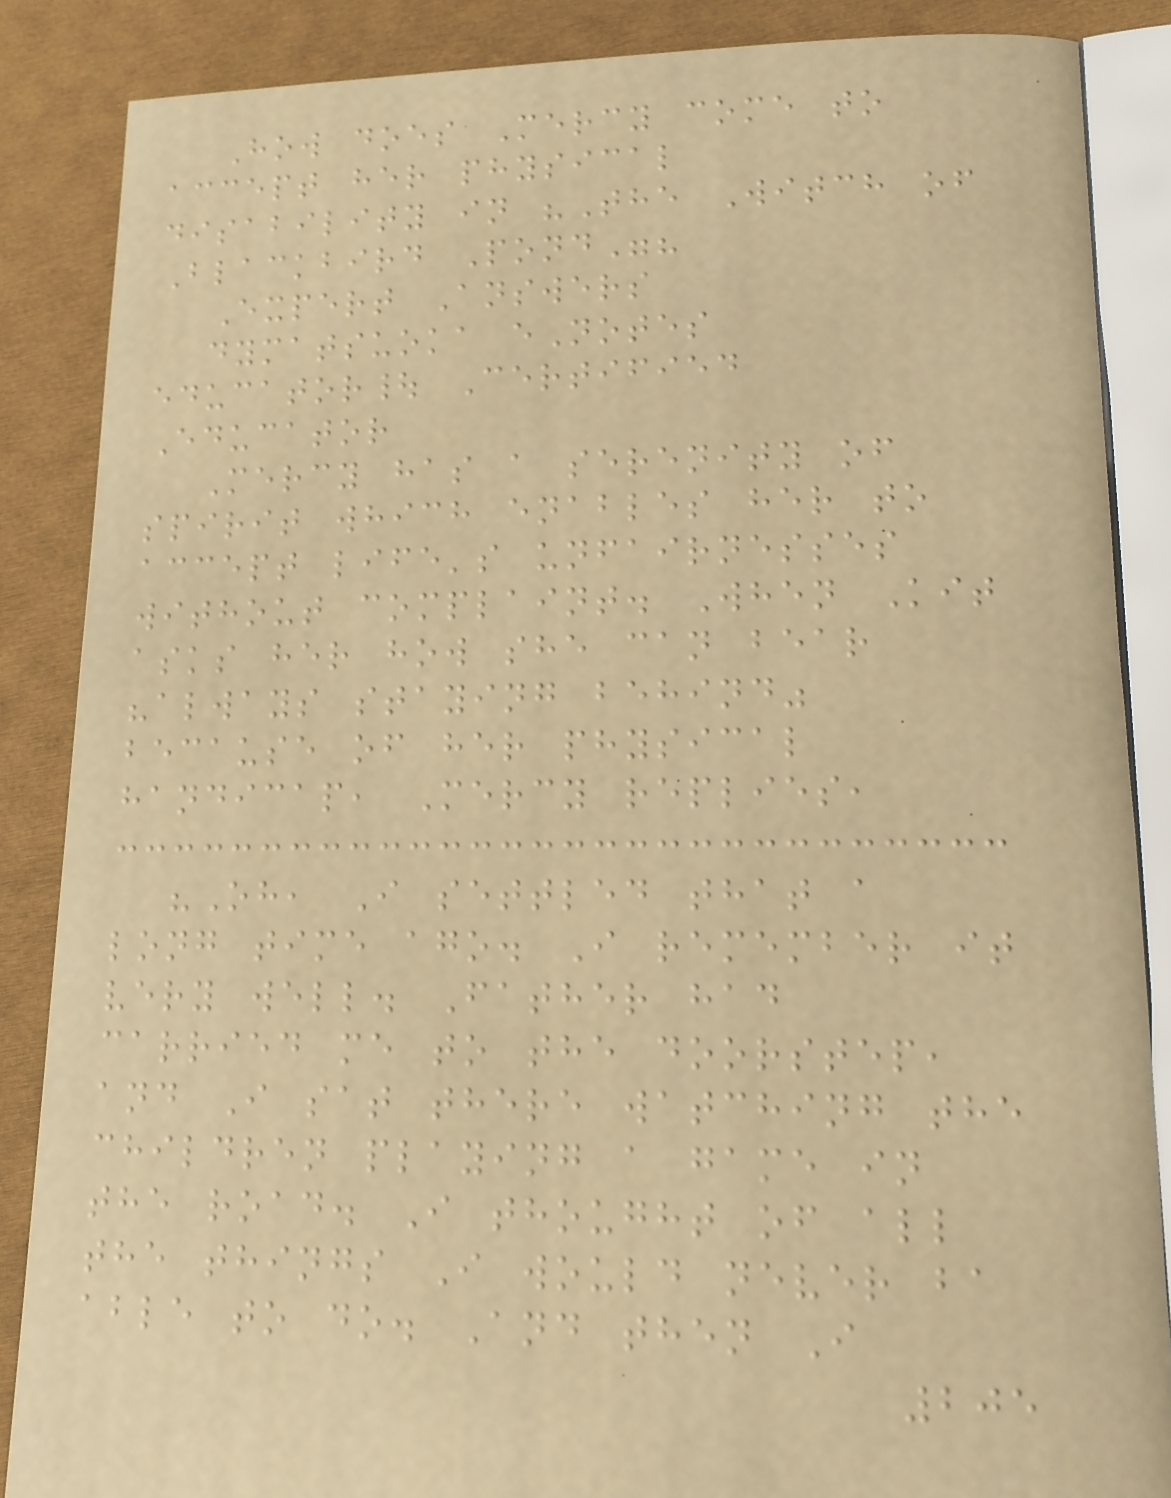How does Mercy come to
accept her physical
disability in "The Witch of
Blackbird Pond"?
Expert Answers
dymatsuoka eNotes
educator| Certified
Educator
Mercy has a serenity of
spirit which enables her to
accept life's unfairnesses
without complaint. When Kit
asks her how she can bear
"always staying behind"
because of her physical
handicap, Mercy replies,
"Oh, I settled that a
long time ago. I remember it
very well. Father had
carried me to the doorstep,
and I sat there watching the
children playing a game in
the road. I thought of all
the things I would never ba
able to do. And then I
205
